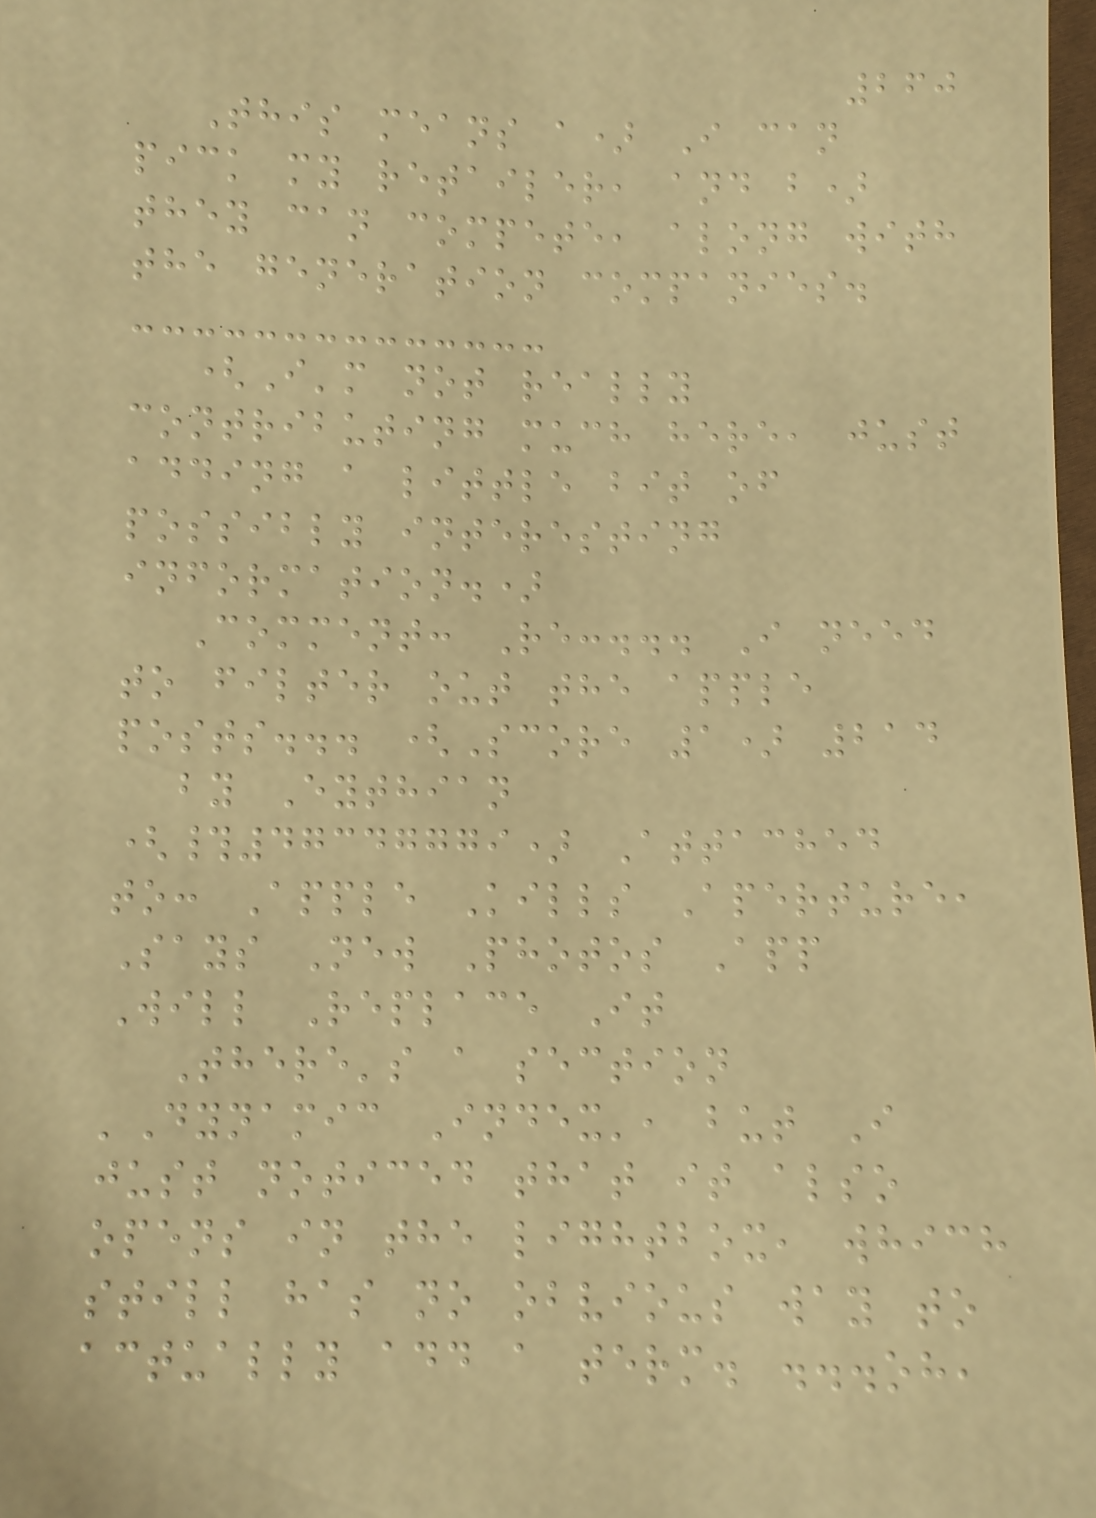260
This means a) I can
pick my retailer, and b)
they can compete, along with
the generation companies.
(I'm not really
contributing much here, just
adding a little bit of
possibly interesting
information.)
Comment: Re:... I need
to filter out the apple
posts... (Score 1) 214
by Eythian
(#47347779) Attached
to: Apple Kills Aperture,
Says New Photos App
Will Replace It
There's a section
'Dynamic Index', but I
just noticed that it also
opens in the lightbox, which
still has no obvious way to
actually add a term. ...oh,
